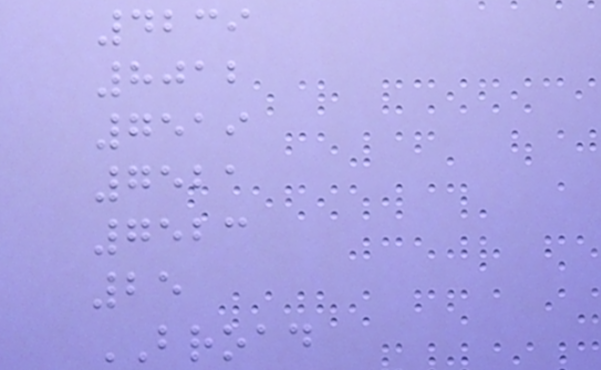4239
8012
7519
7521
7523
25
BROAD
